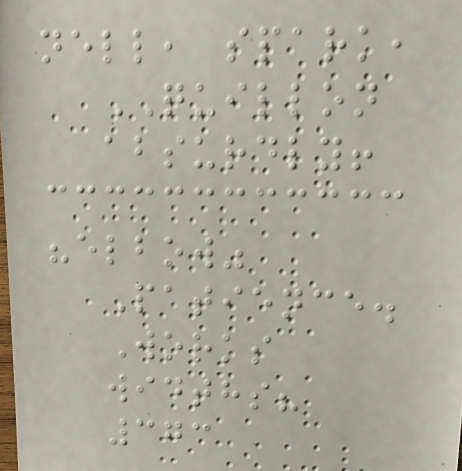nell, spark,
QUILLON
absurdly!
"elbow"
Patience.
Works
widths?
373
